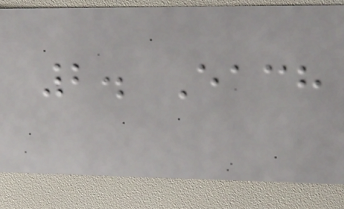2. Each
